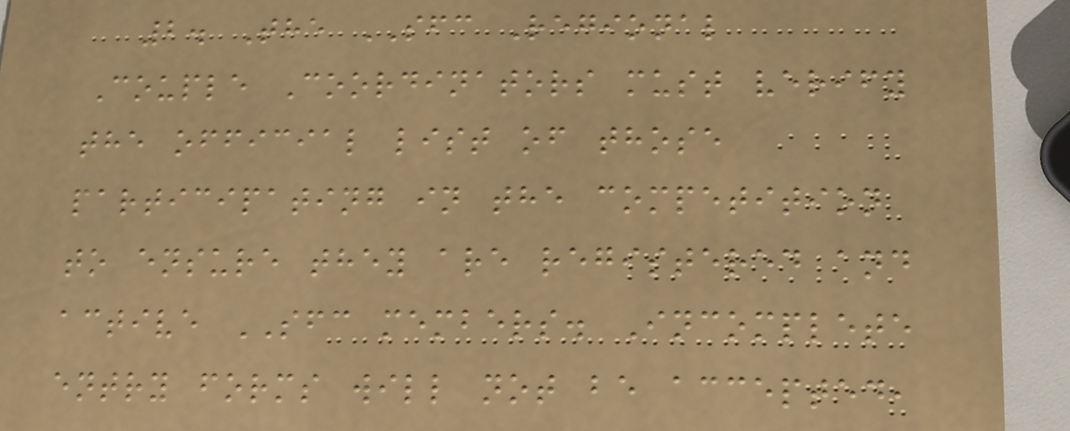2. The SFC Regional
Couple Coordinators must verify
the official list of those
participating in the competition
to ensure they are registered and
active SFC members. Incomplete
entry forms will not be accepted,
